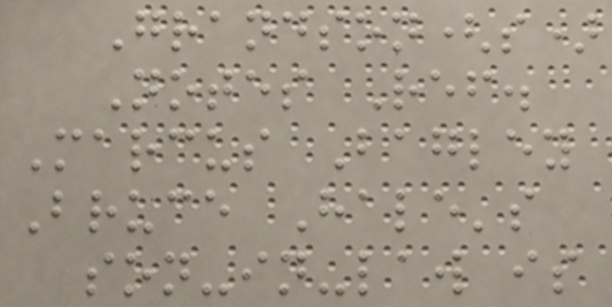Grandson(s)
Notes Ref.
Marcus Bagley
Bruce Hale's
son-in-law is
